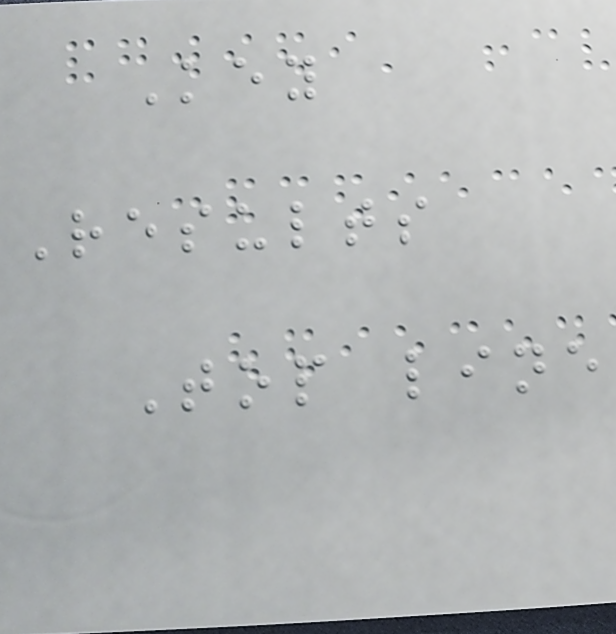Key
Results
Top line
